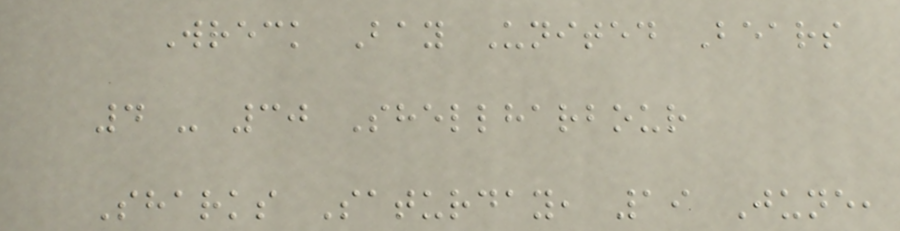Wreck Bay United Bears
4 - 30 Shellharbour
Sharks Saturday, 19 June,
